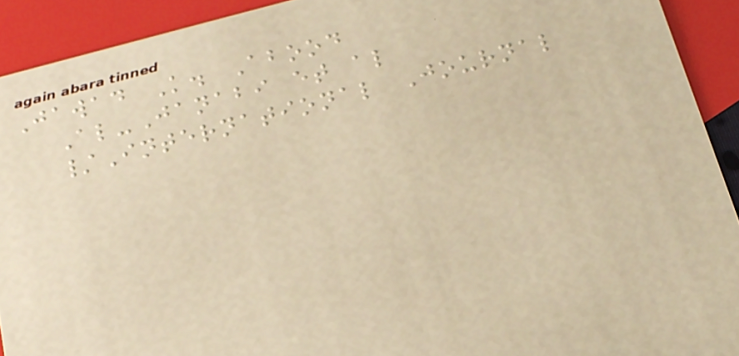Jawad K. Abood
Al-Janabi et al
/International Journal
